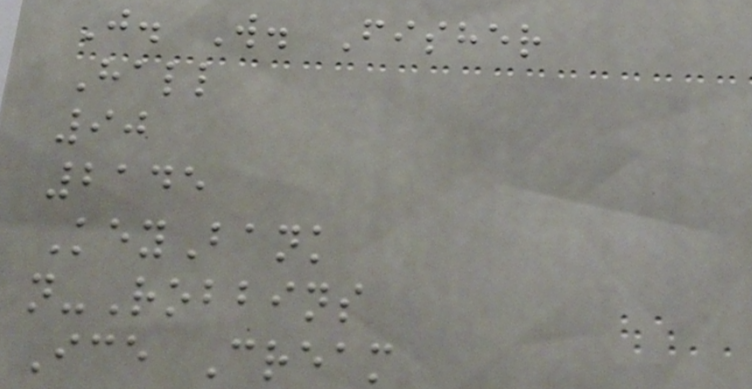J. W. Fisher
Hall
90
2145
KeyBank
n-Robbins
Ice Cream
